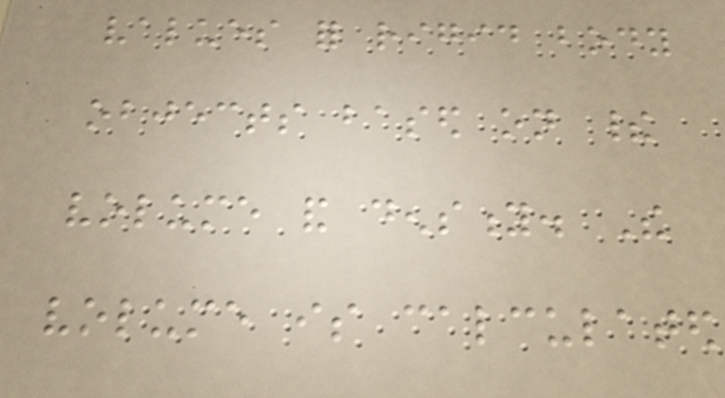values for rigid body
objects based on their
volume and density. The
volume is calculated
